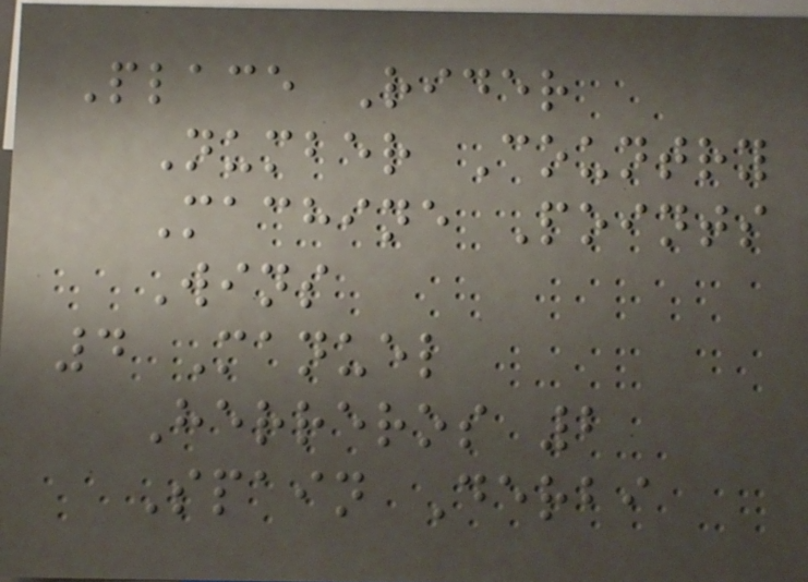Place Rider
Number Country
Machine Points
Wins
4 Manuel
Herreros 2
Spain Derbi
